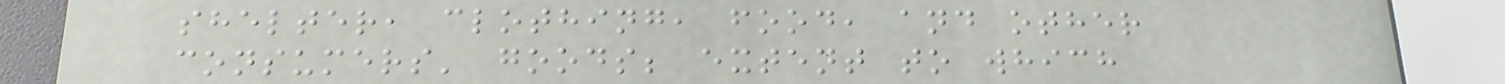shelter, clothing, food, and other
consumers' goods; extent to which
